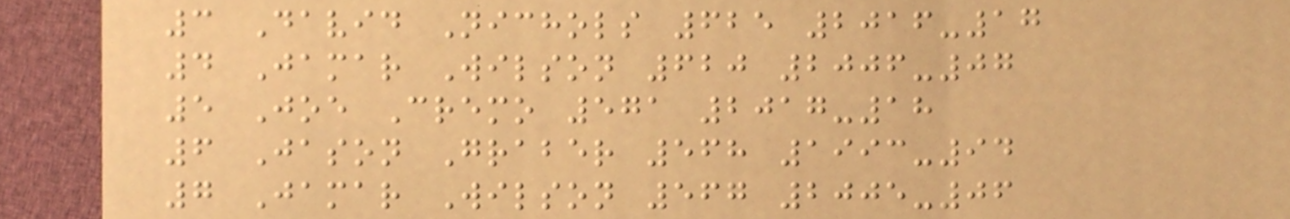3 David Nichols 625 2016-17
4 Jamar Wilson 620 2006-07
5 Joe Cremo 571 2017-18
6 Jason Graber 568 1993-94
7 Jamar Wilson 567 2005-06
